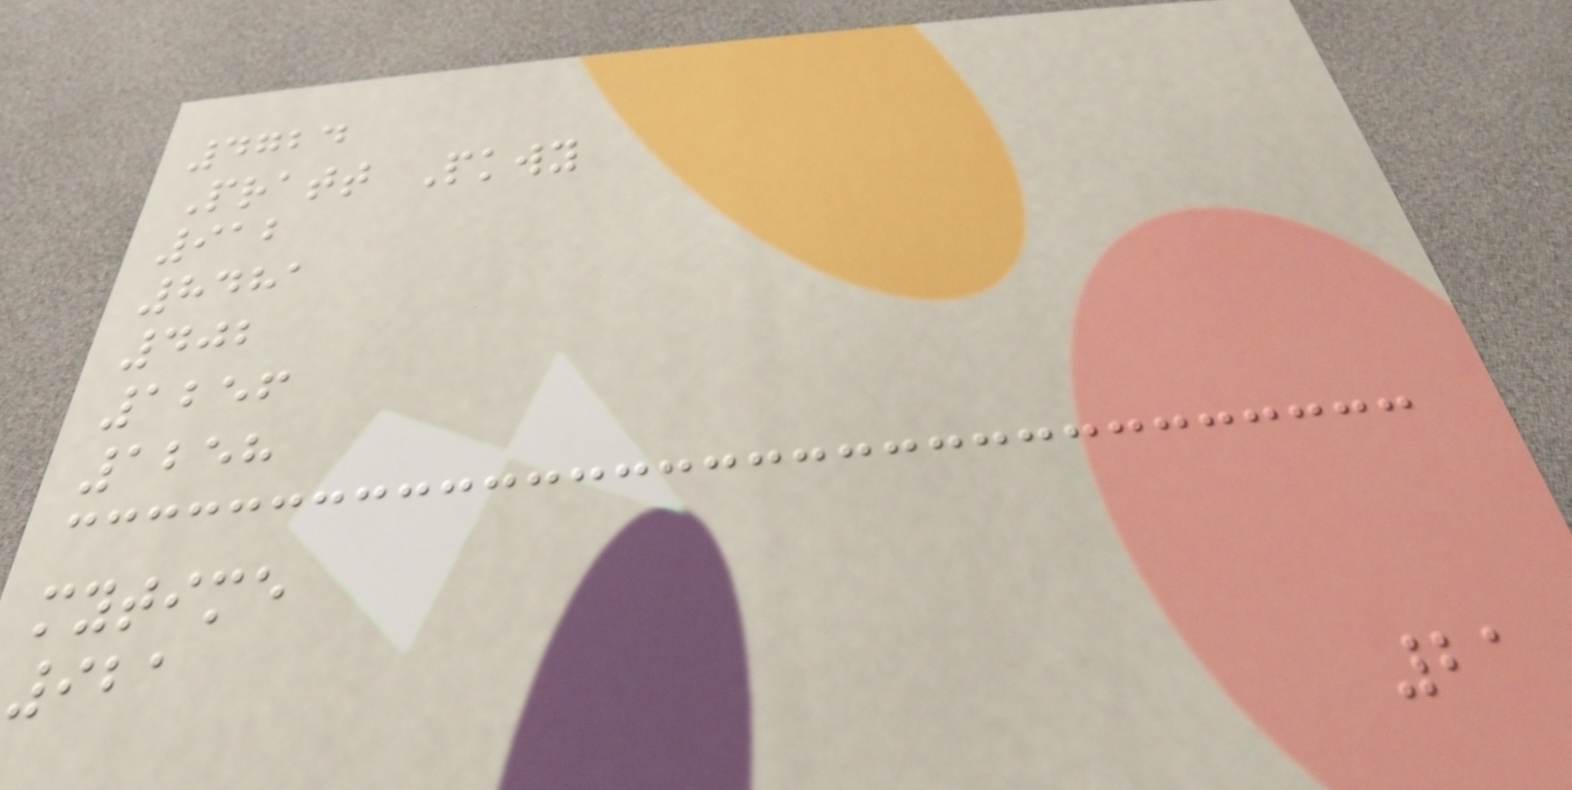4724
Pratt Pkwy
912
8481
402
1256
1258
mytime
921
21
